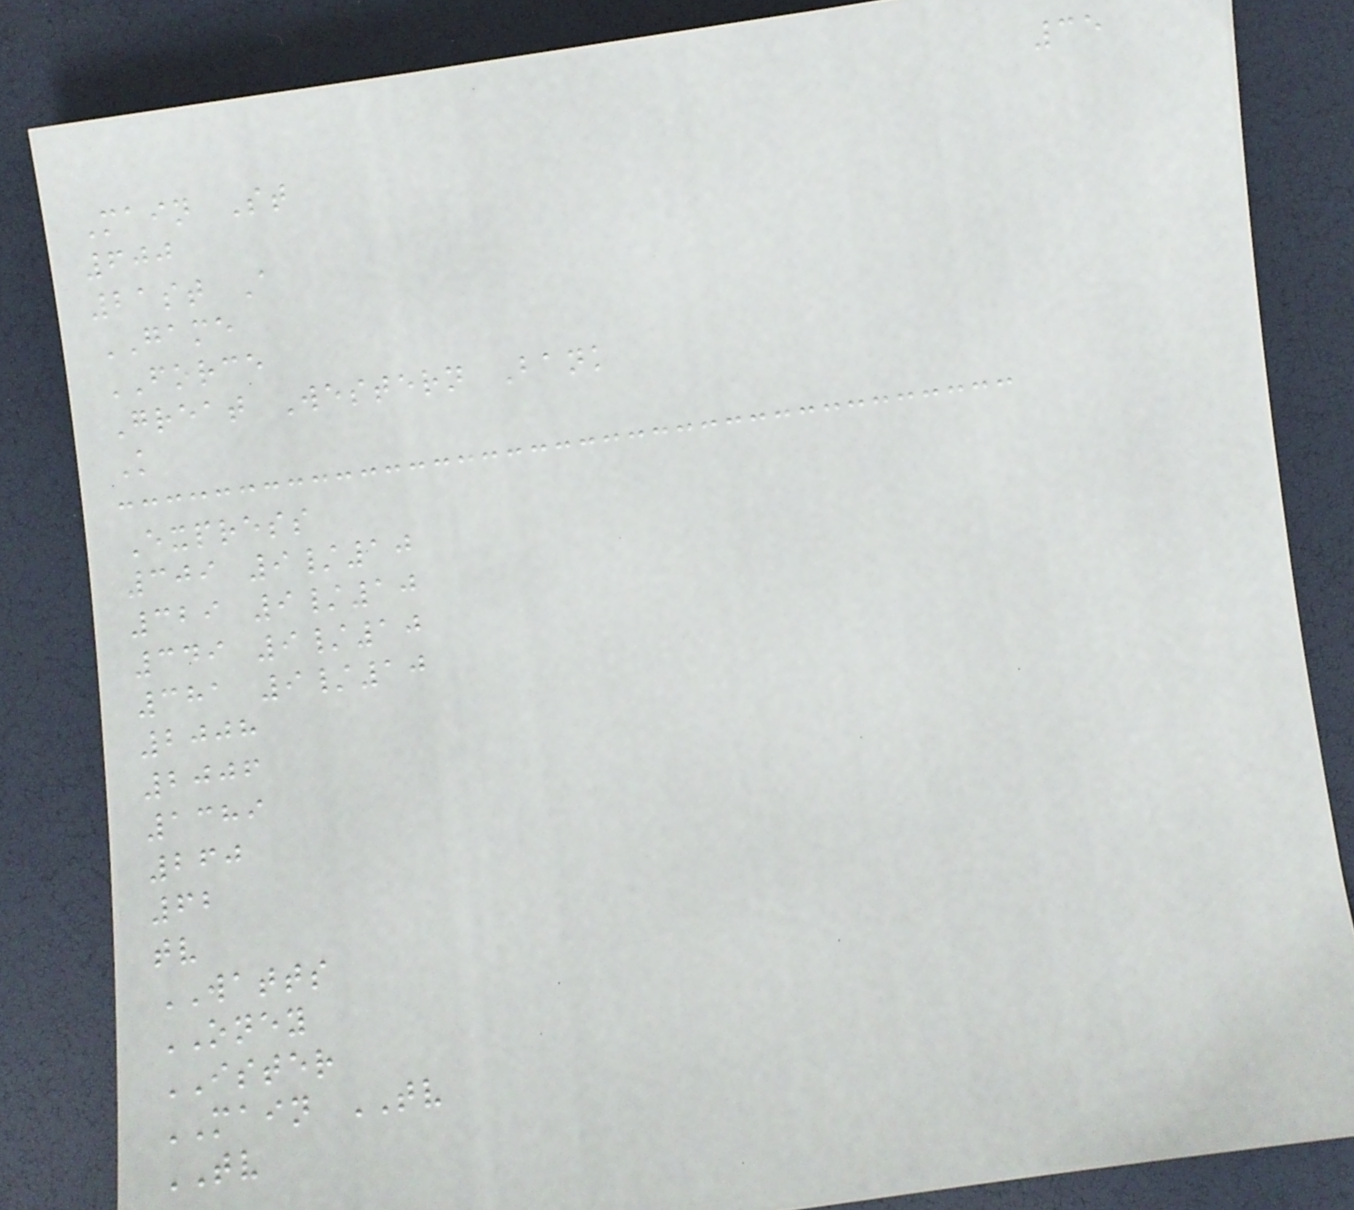35
Main St
600
21st A
GAME
FORCE
Great Western Bank
K
Express
309 9/10
329 9/10
349 9/10
381 9/10
2008
2006
1389
260
62
tv
WATTS
ONEY
ISTER
MAIN TV
TV
